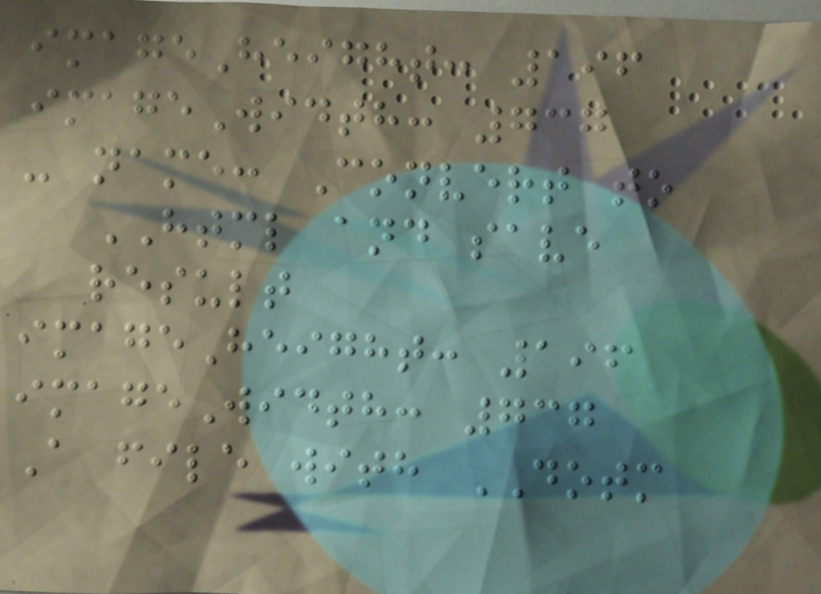imageHeight: 196
imageWidth: 737
- name: Convert to
HTML and save
result
imageHeight: 196
imageWidth: 737
A file with DOTM
